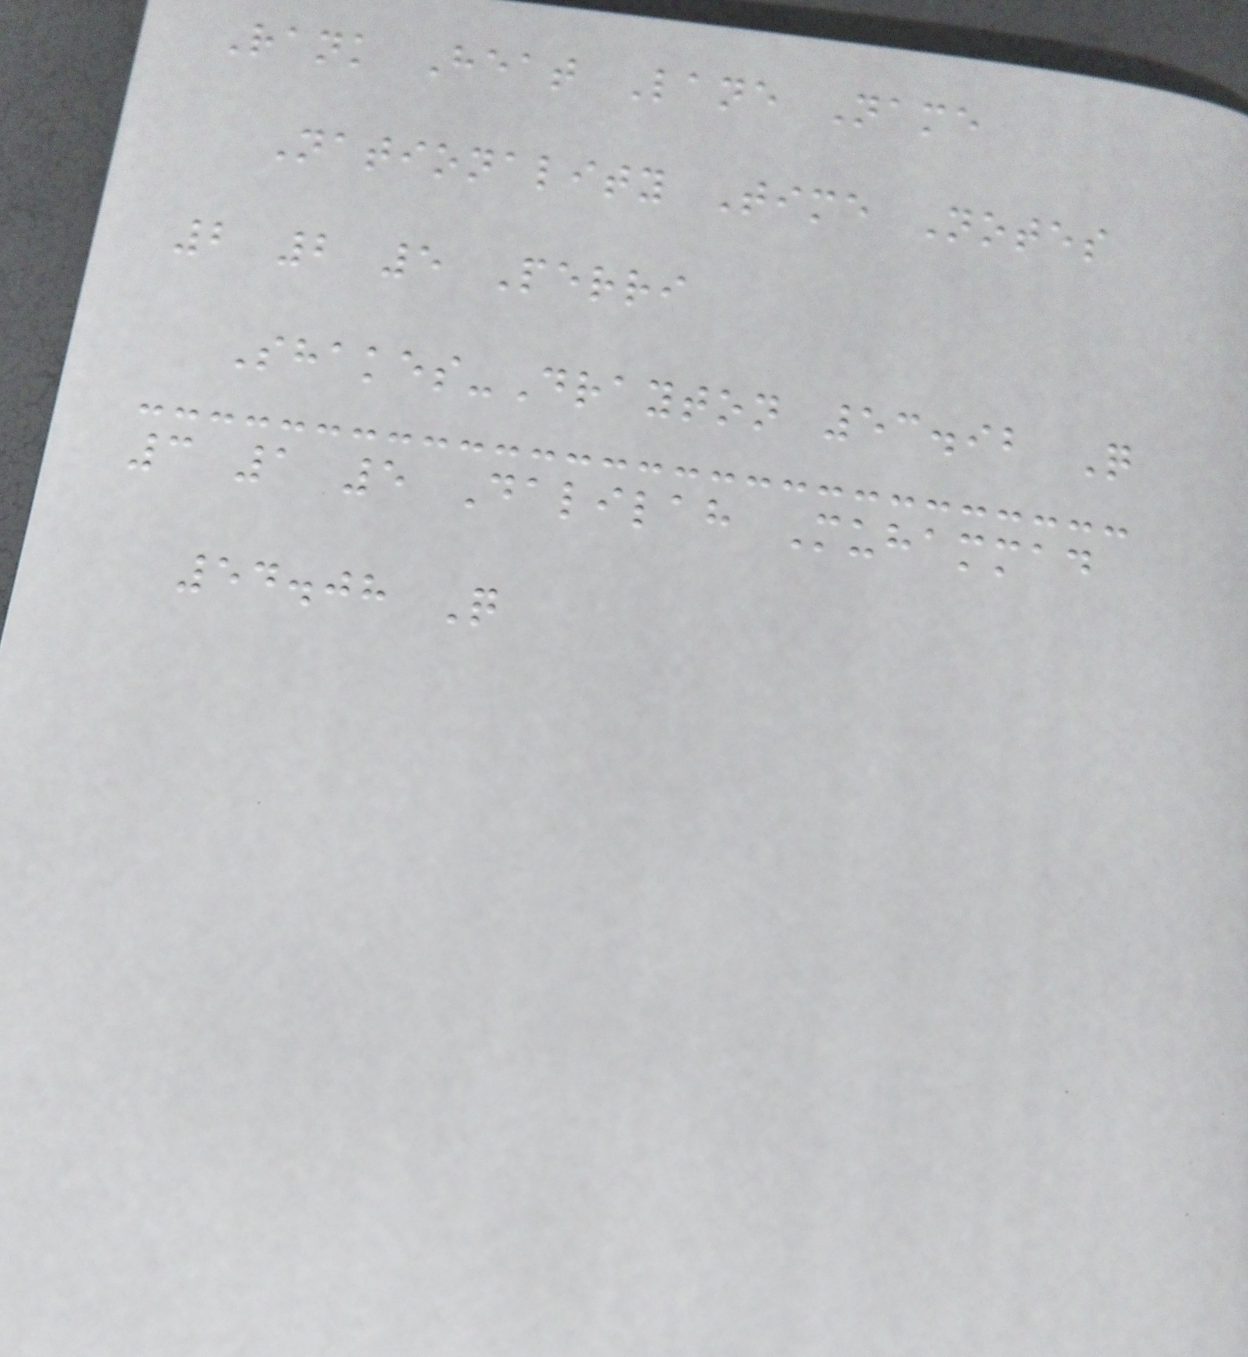Rank Heat Lane Name
Nationality Time Notes
2 2 5 Perri
Shakes-Drayton 53.92 Q
3 1 5 Dalilah Muhammad
54.08 Q
